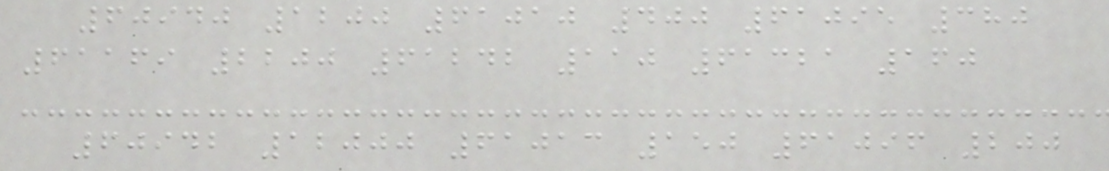60940 1200 61010 400 61095 380
61169 2200 61242 110 61321 160
60942 12000 61013 150 61096 200
